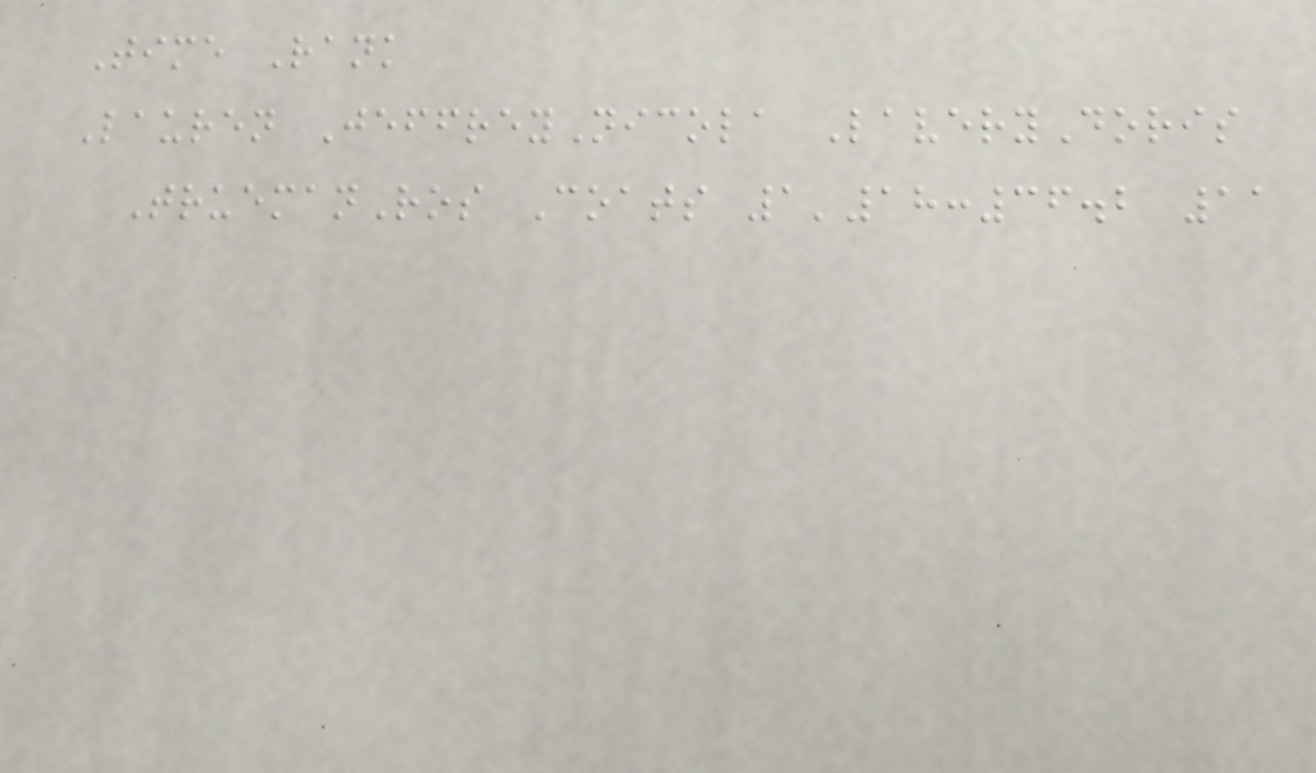Time Rank
Lauren JeffreyNicola LaveryDoris
TruemanRos Coats 1'18:36.2 11
